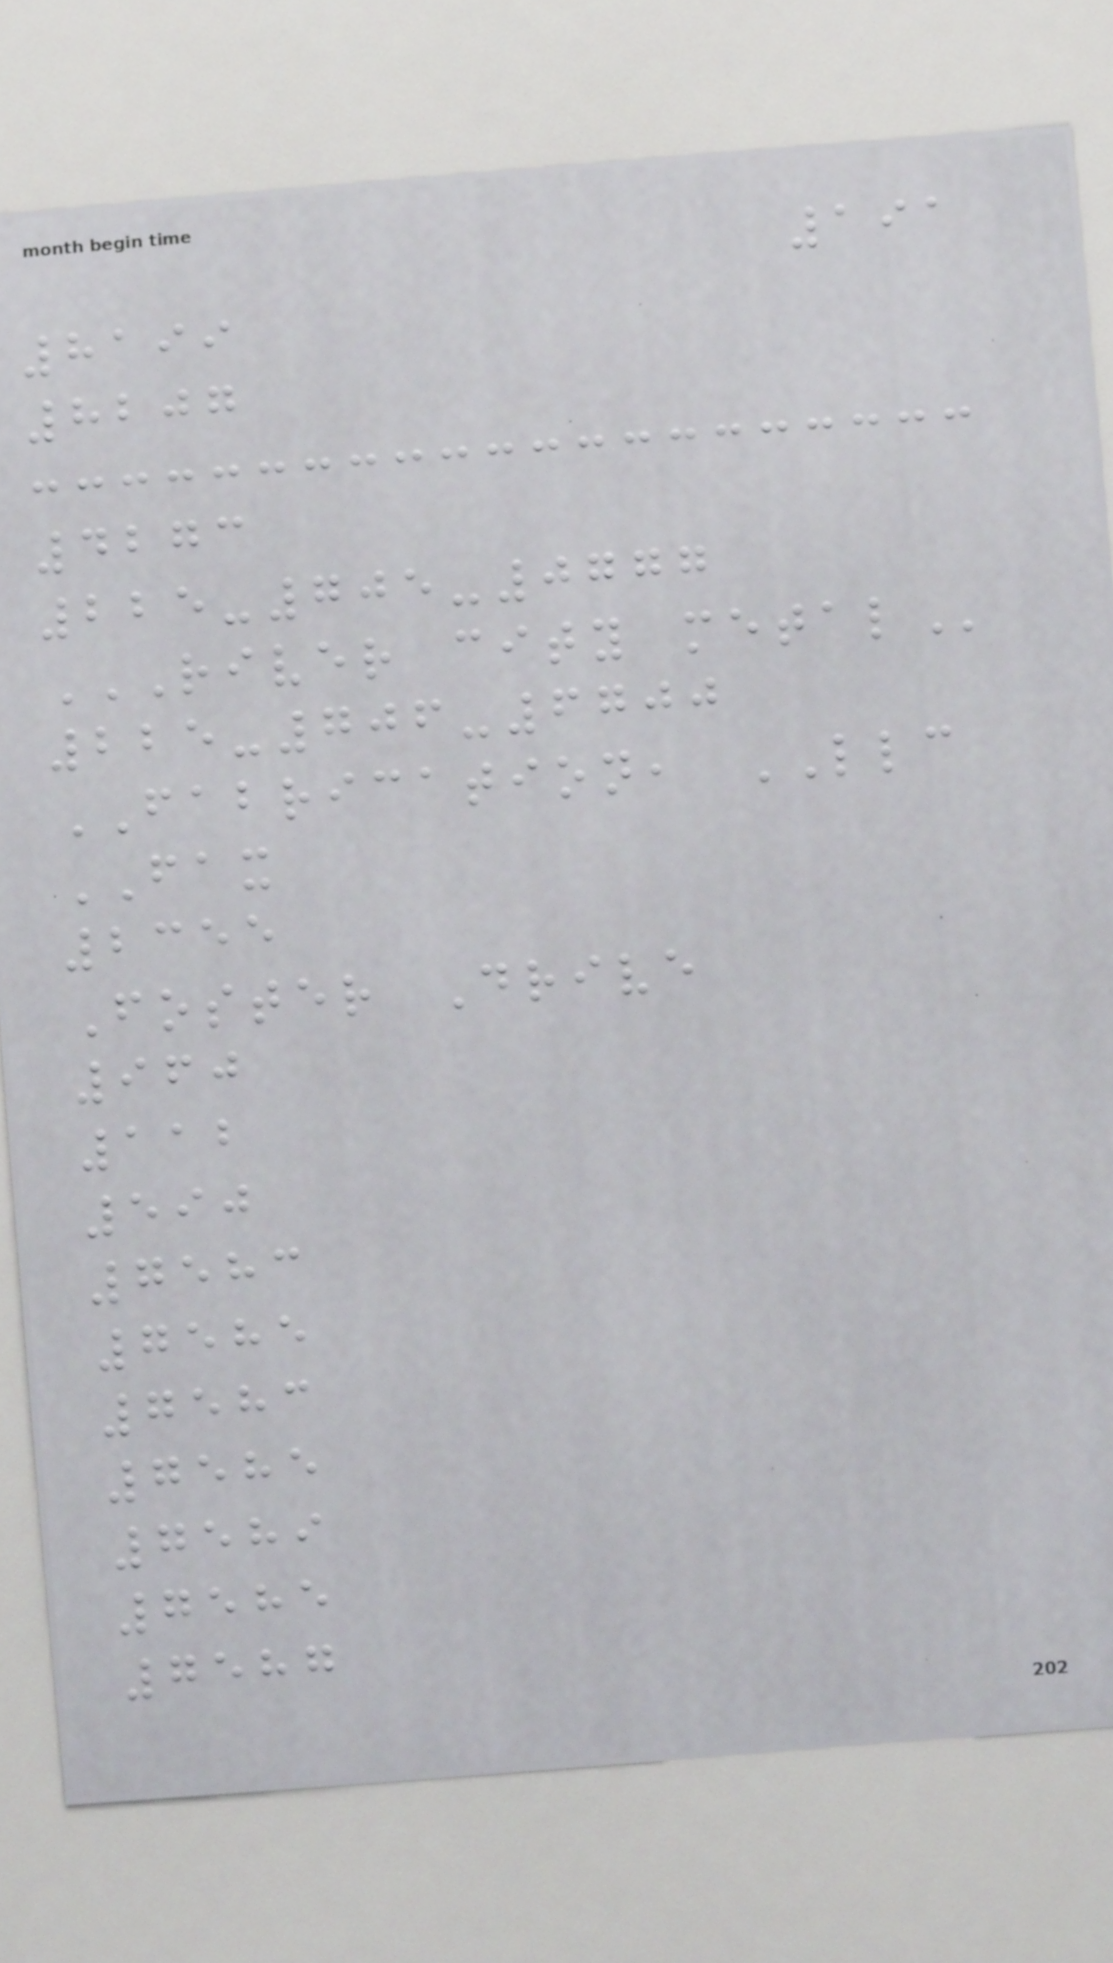191
8199
8207
4273
225-705-0777
RIVER CITY METAL
225-706-6700
FABRICATION, LLC
FAX
2355
Foster Drive
960
112
590
7583
7585
7583
7585
7589
7585
7587
